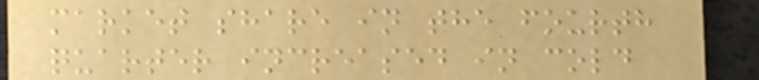market share in the fourth
quarter increased in cold
